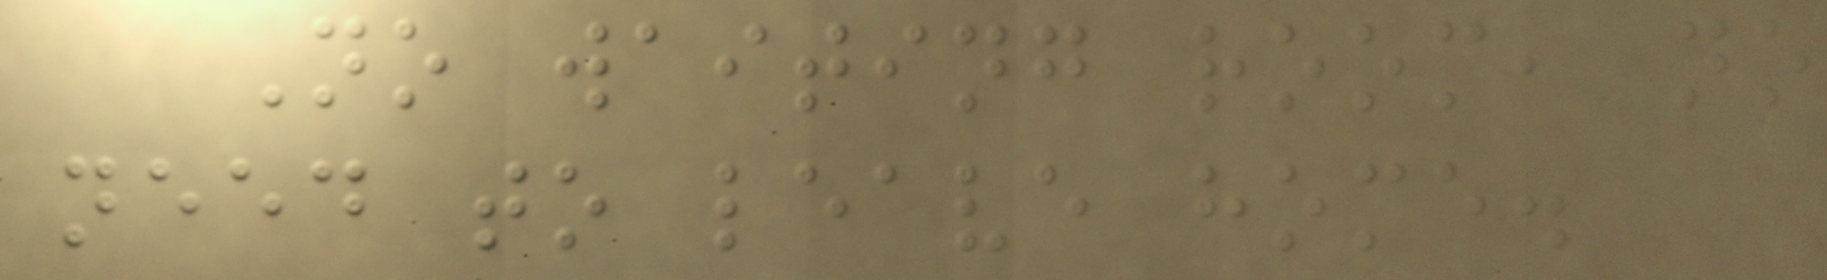No waiting room, no
need to leave home.
